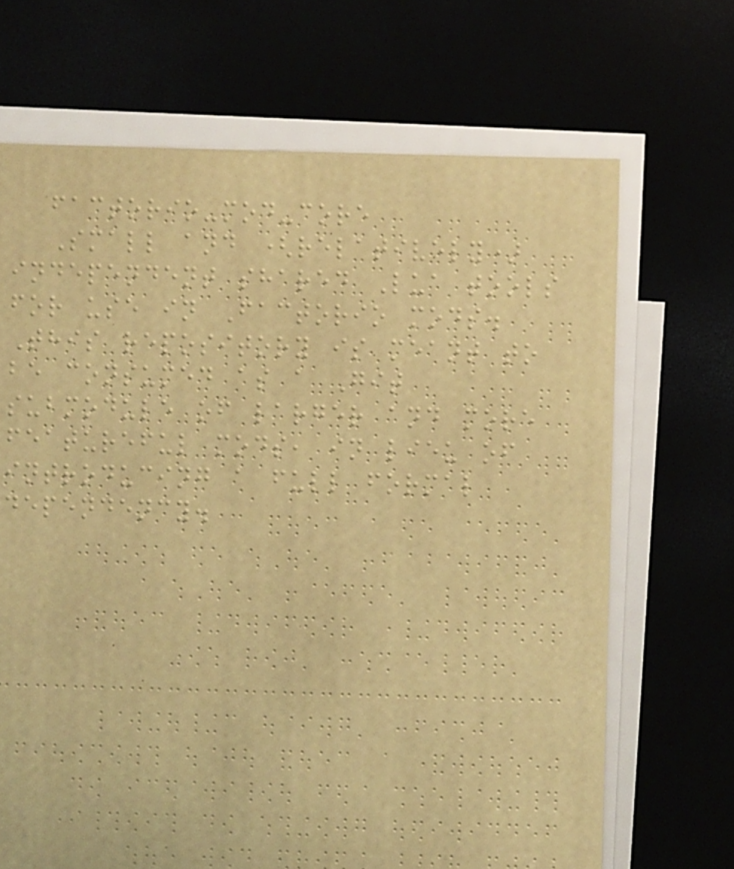factorio-mod-core
Small and (relatively)
independent shared Lua tools
for use in Factorio mods.
This repository is meant to
be consumed as a Git
submodule of larger and more
featureful mods, in lieu of
introducing a full formal
dependency.
